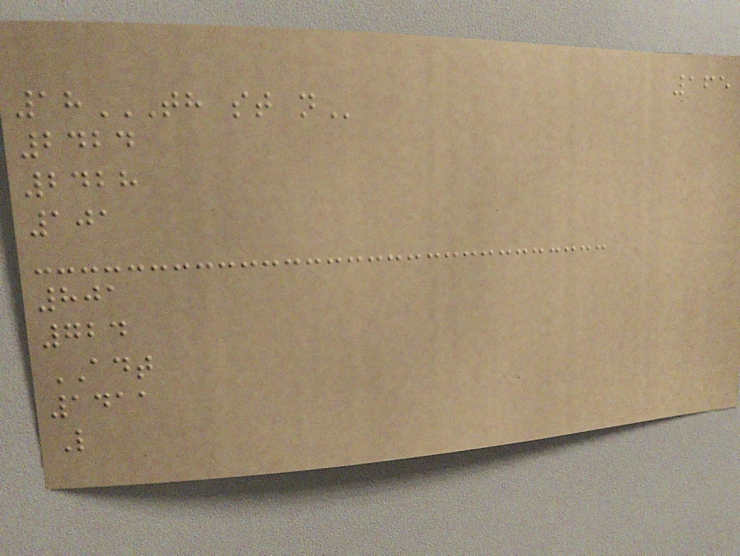165
18TH ST N
2424
2428
101
801
724
ADT
1411
L
